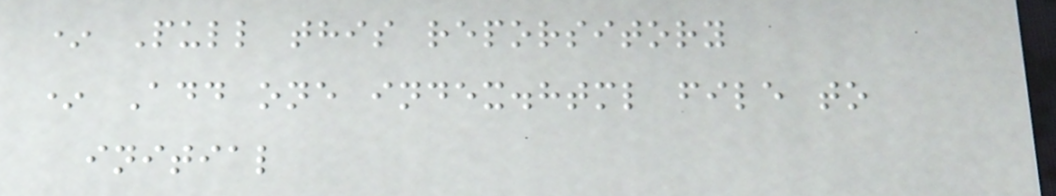* Pull this reporsitory
* Add one index.html file to
initial
